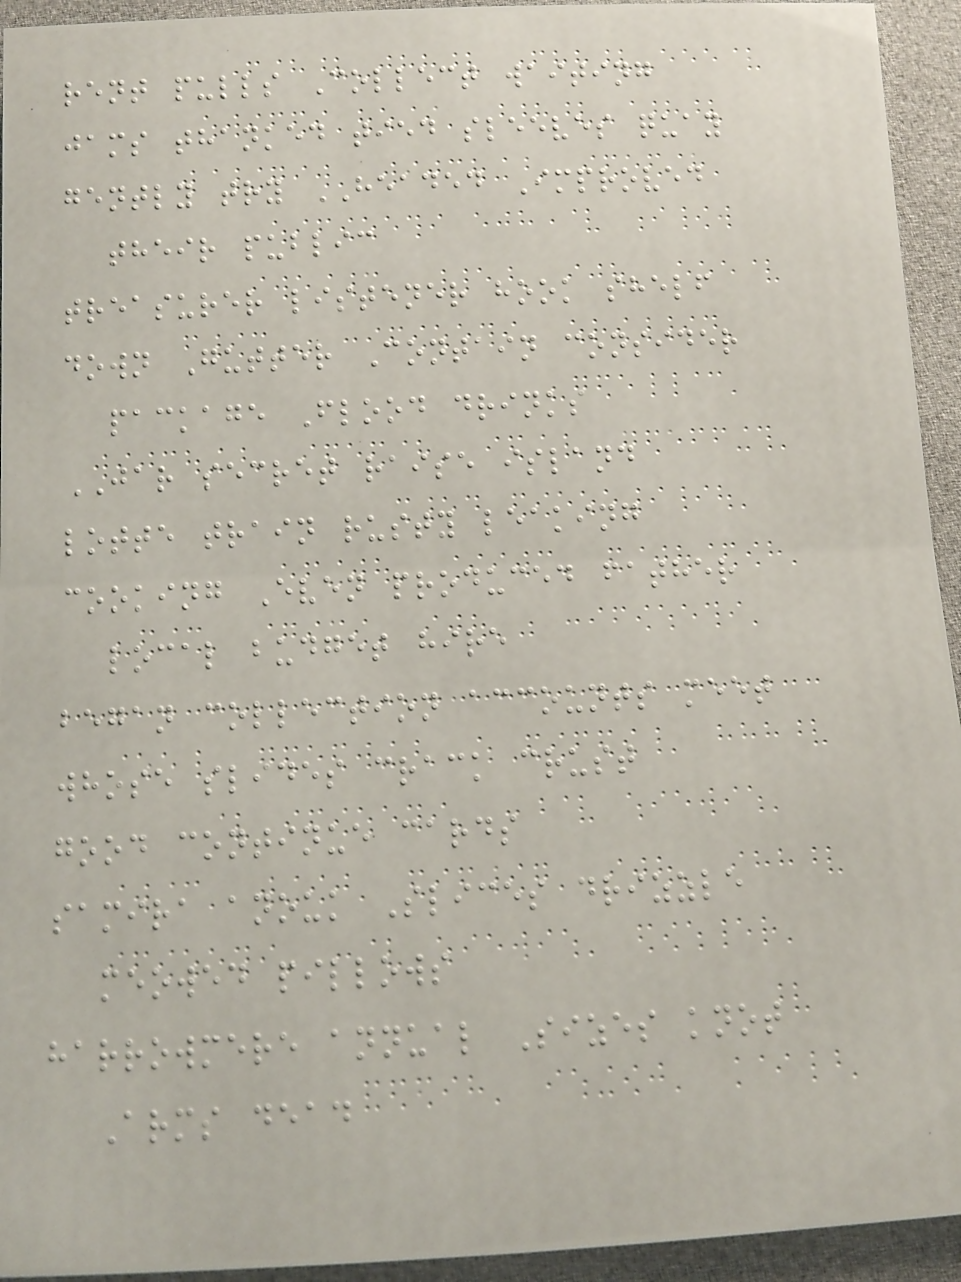rent pulls Collect waiting
jams thanked tied sleeves quay
gently try HEADED Improved
their public
treasurer listener hook shelf
down Gutter Contain consider
package Flood drinks
JAR secret raise island
lotte train rusty leaking
cooking Even produced father
local budget hire
began collection accounts meet
whose slides crack crust
good continue cards
samira anouk Slices drizzle
meowed pillows
harrowmere annual Sizes knot
Arms dead
